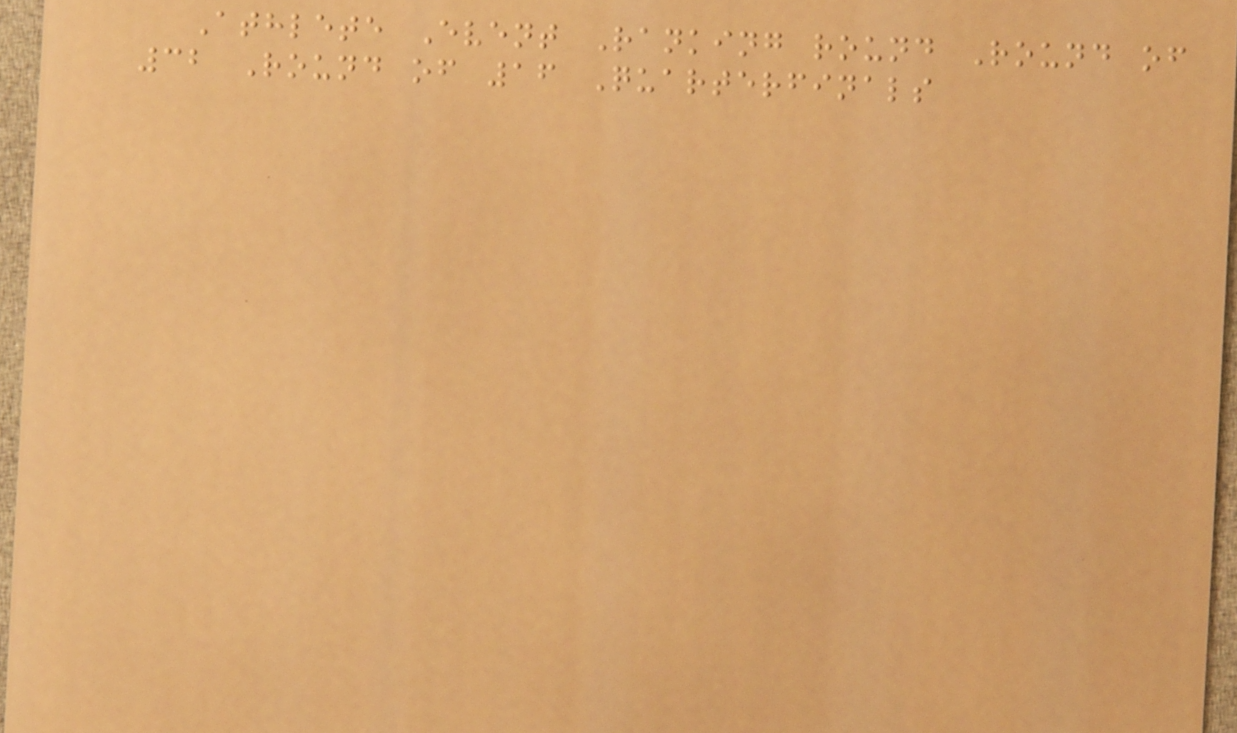Athlete Event Ranking round Round of
32 Round of 16 Quarterfinals
